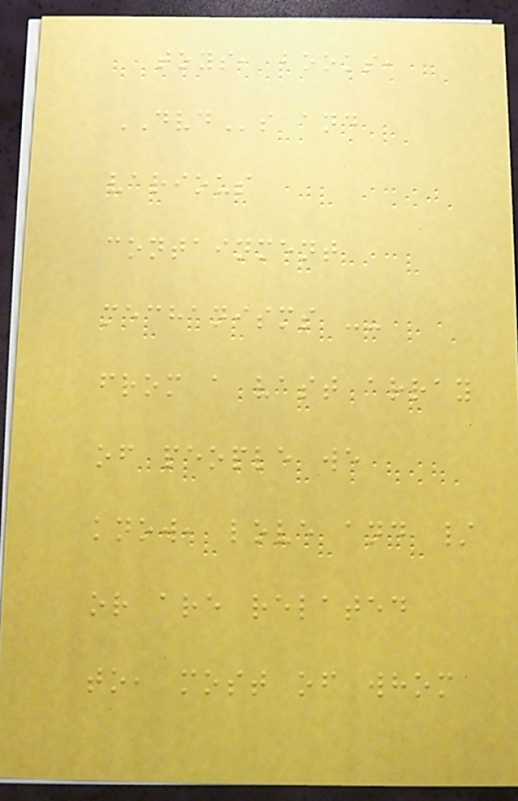toys, books,
DVDs and
various
containment
mechanisms --
from a vast array
of people we
know, love and /
or are related
to, most of whom
